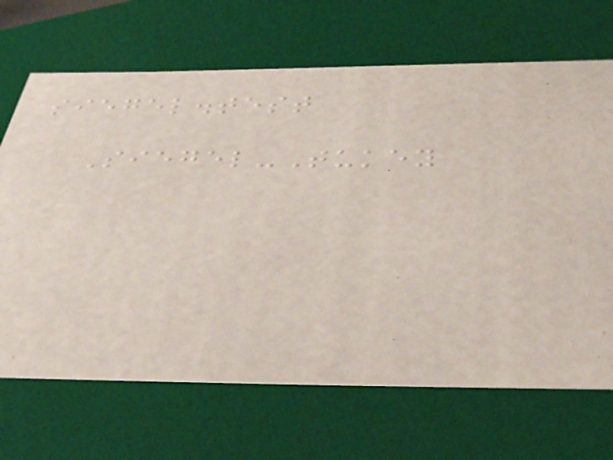siegel.test
Siegel-Tukey
